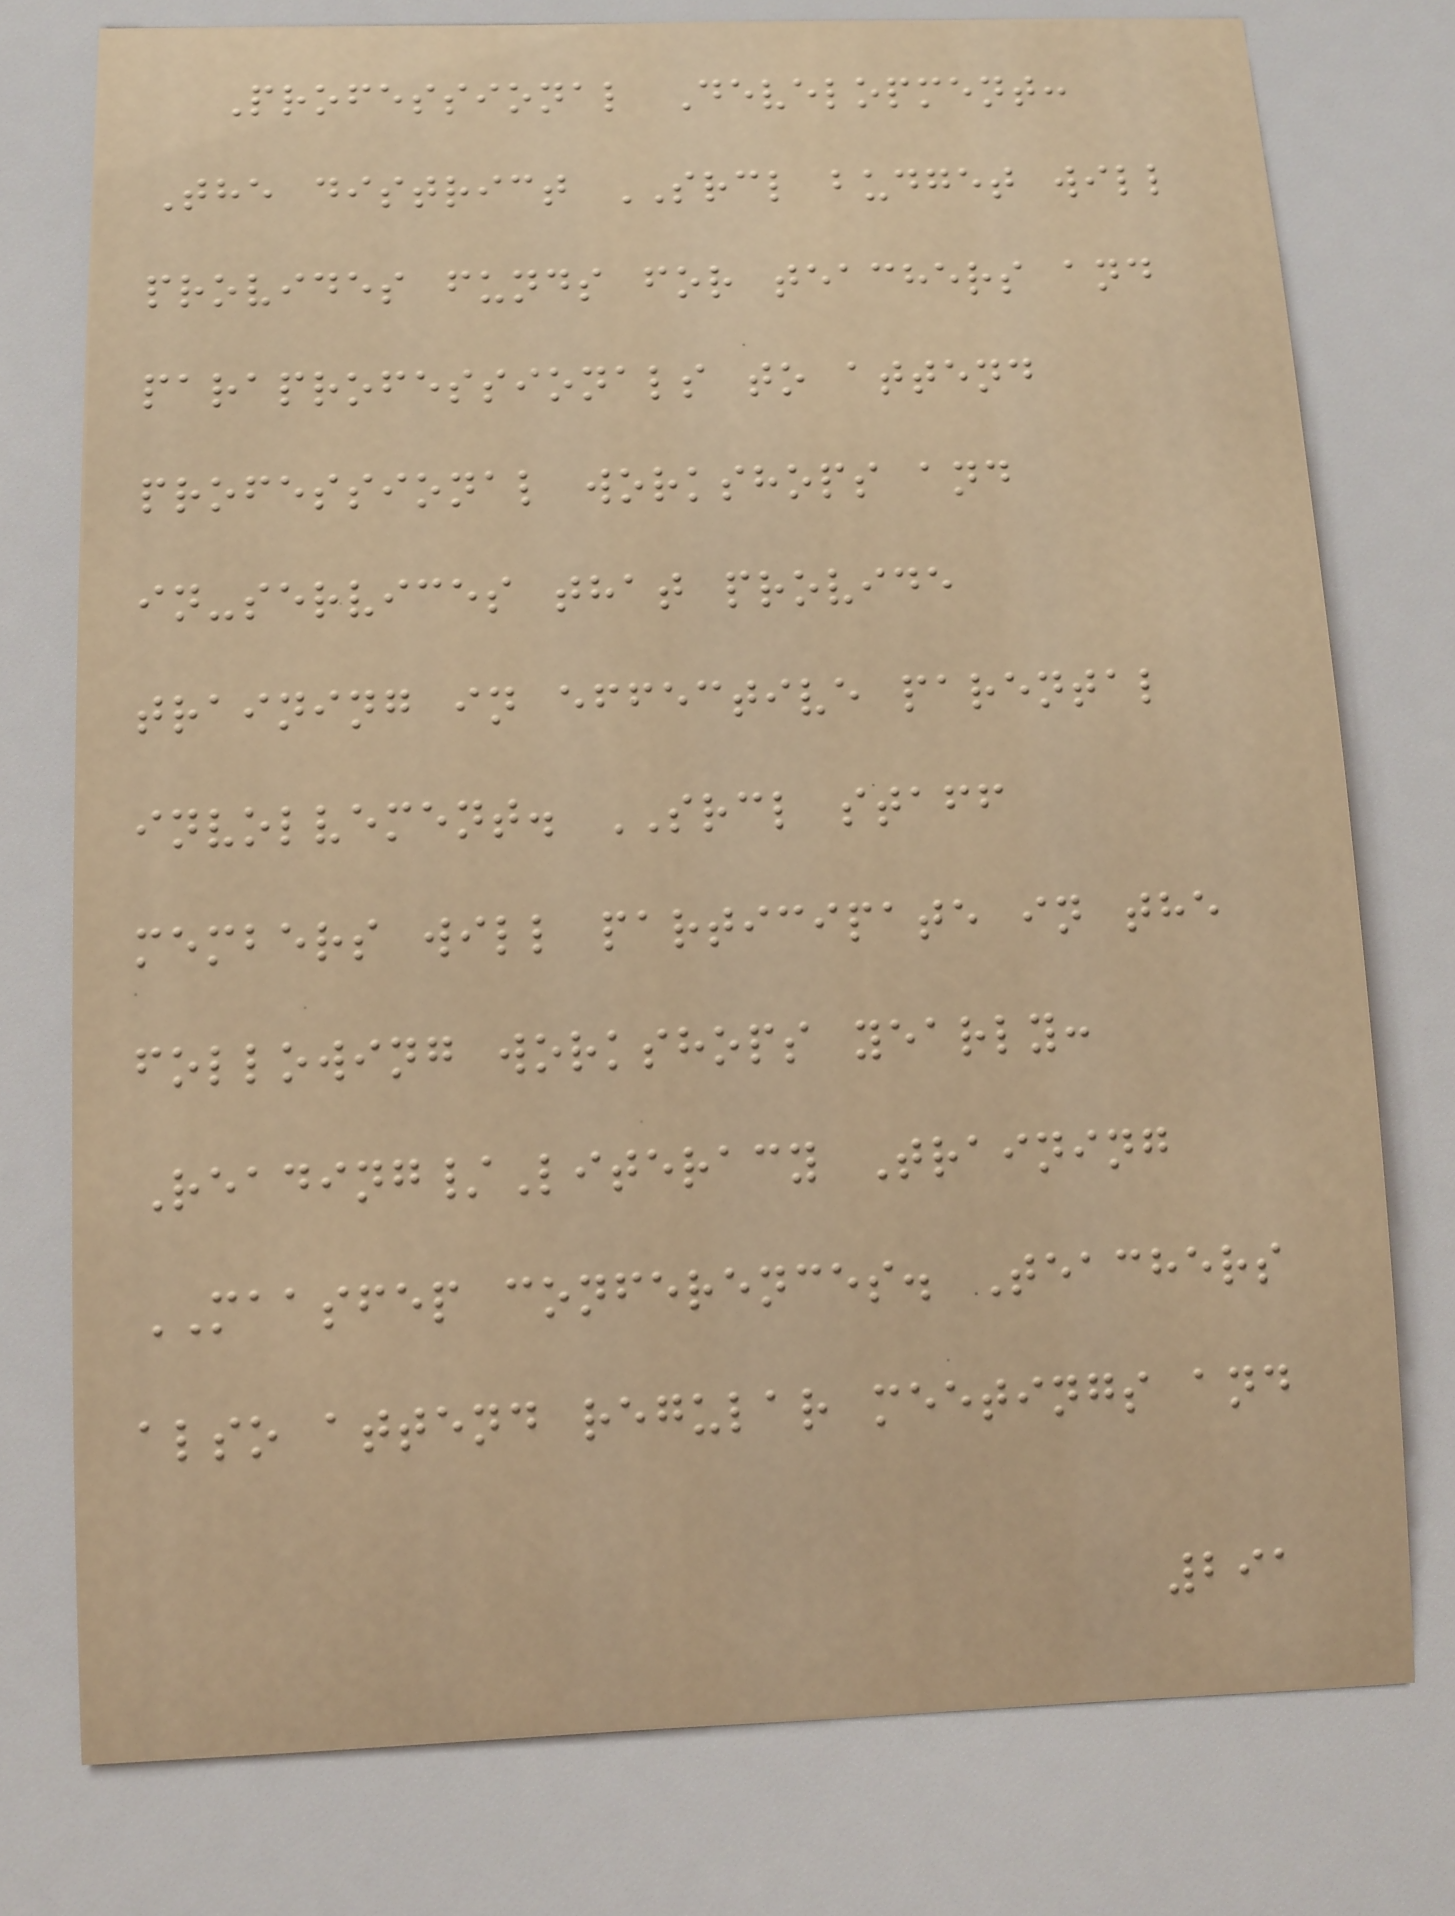Professional Development:
The district SRCL budget will
provides funds for teachers and
paraprofessionals to attend
professional workshops and
in-services that provide
training in effective parental
involvement. SRCL staff
members will participate in the
following workshops yearly:
Reading/Literacy Training
MAASFEP conferences. Teachers
also attend regular meetings and
291
